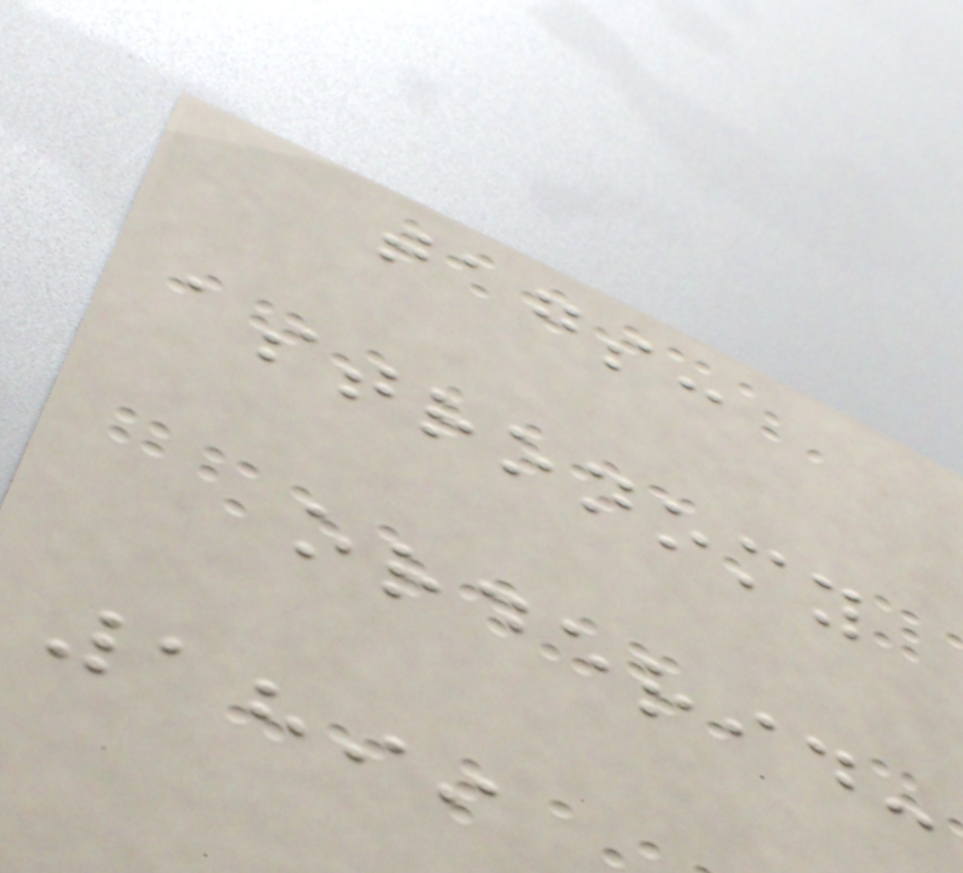tags:
astronomy
orderid:
1899
